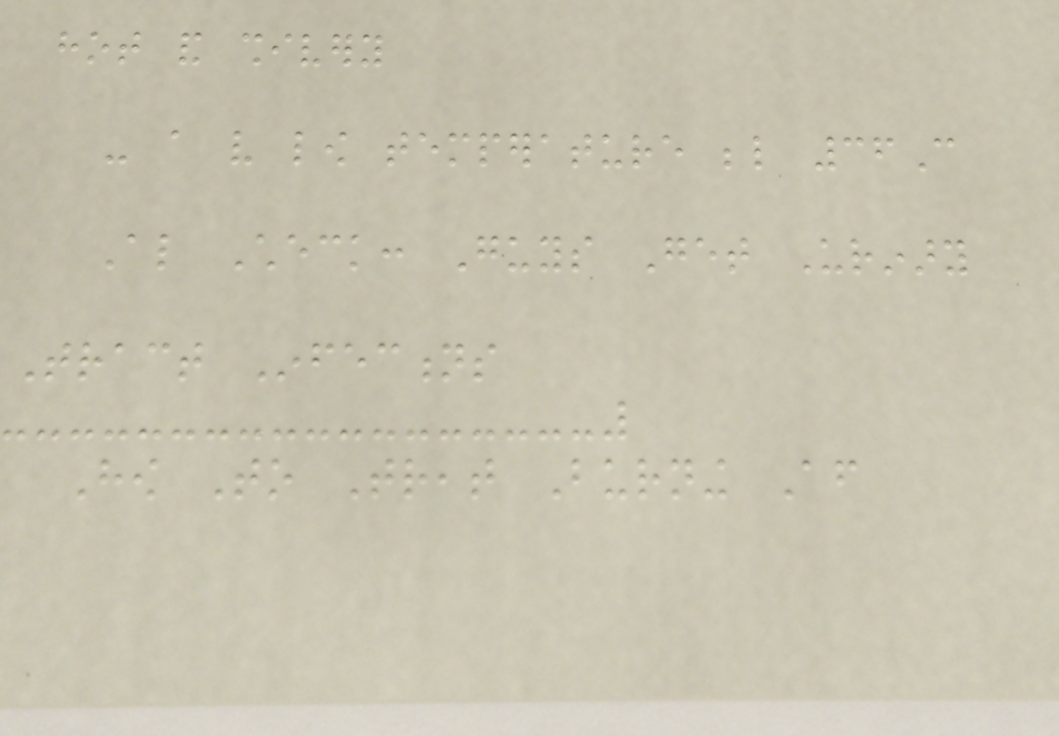hot and shivery
- a very low temperature below 36C
Also Check: Guys Get Urinary
Tract Infections
How To Treat Burning After
